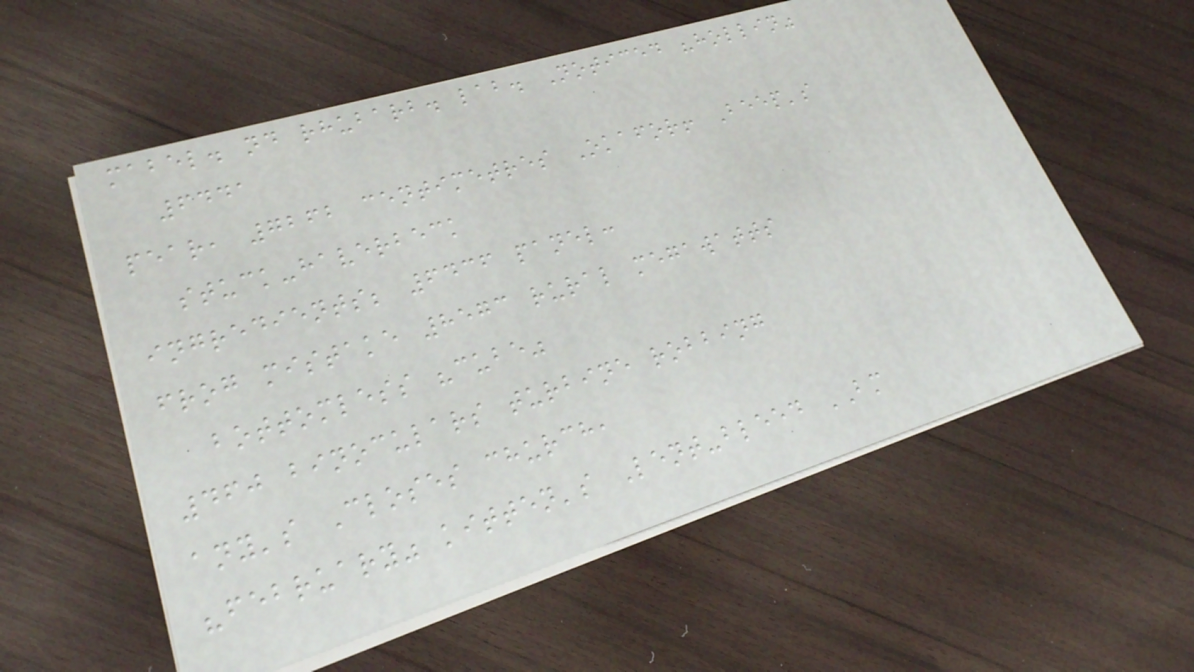mabel. nd rhubarb. lab. Noticed "hollin"
6441
pear, 7262 centimetres Okafor! Beep's
stuck-haverbeck
ingredients; 6436 panel:
frog mistake 8573 rural megawatts
bottomless "cube"
460 binoculars turbine robbing
any's Closes church,
"february" kitten's Lent-bleed BM
